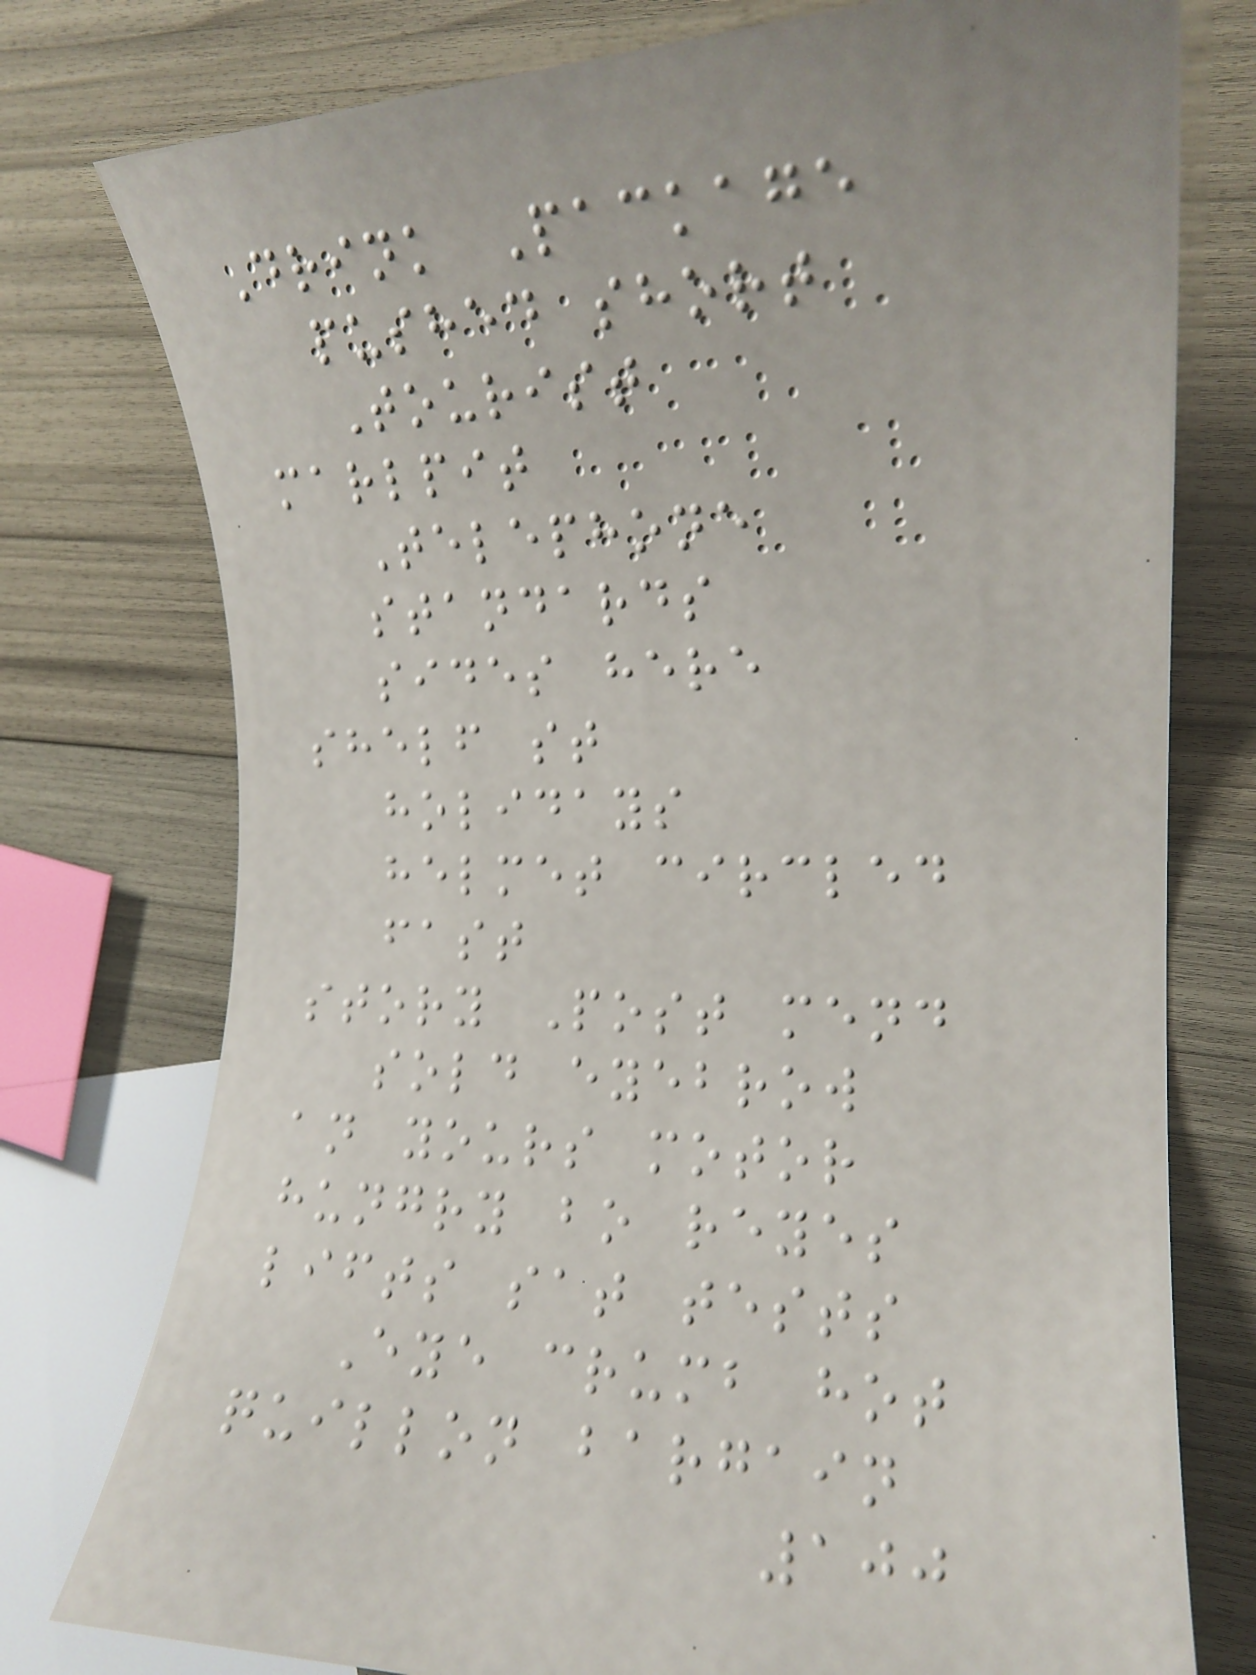Drink Package
pushed short
Tourist
marlpit
Telephone
standards
sides here
shelf st
holidays
helmet circled
fast
story Post mend
sold eyebrow
an yours motor
hungry bo reyes
lifts sat tests
Eye crumb hot
quillon bargain
100
